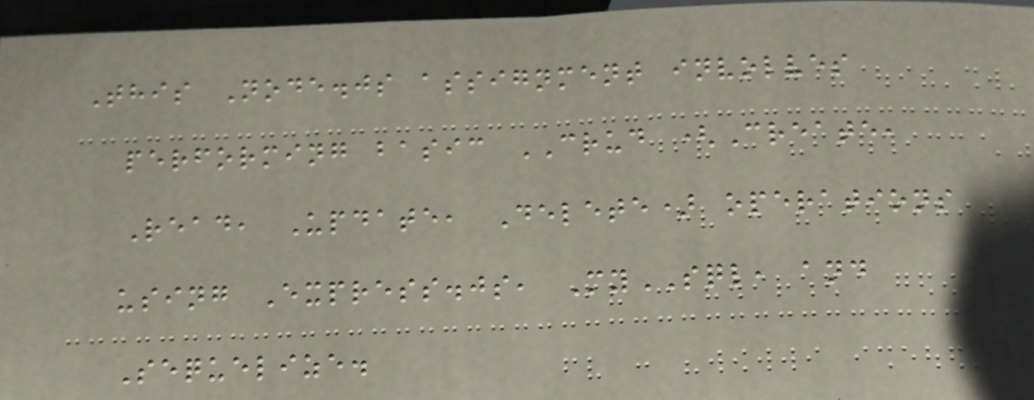This Node.js assignment involves
performing basic CRUD (Create,
Read, Update, Delete) operations
using Express.js, MySQL, and
Sequelize.
